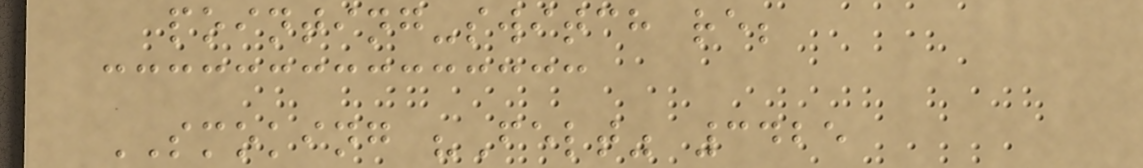pointing-switch re;
SMOKING "Felt" 3425
